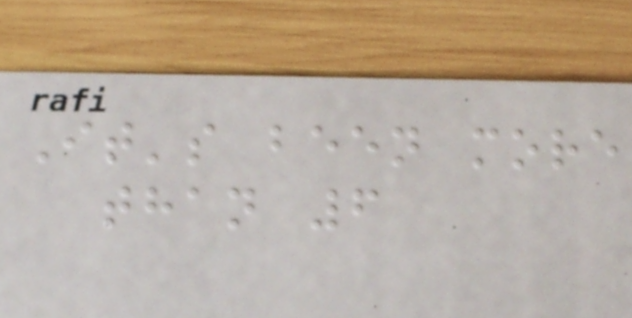It's been more
than 6
